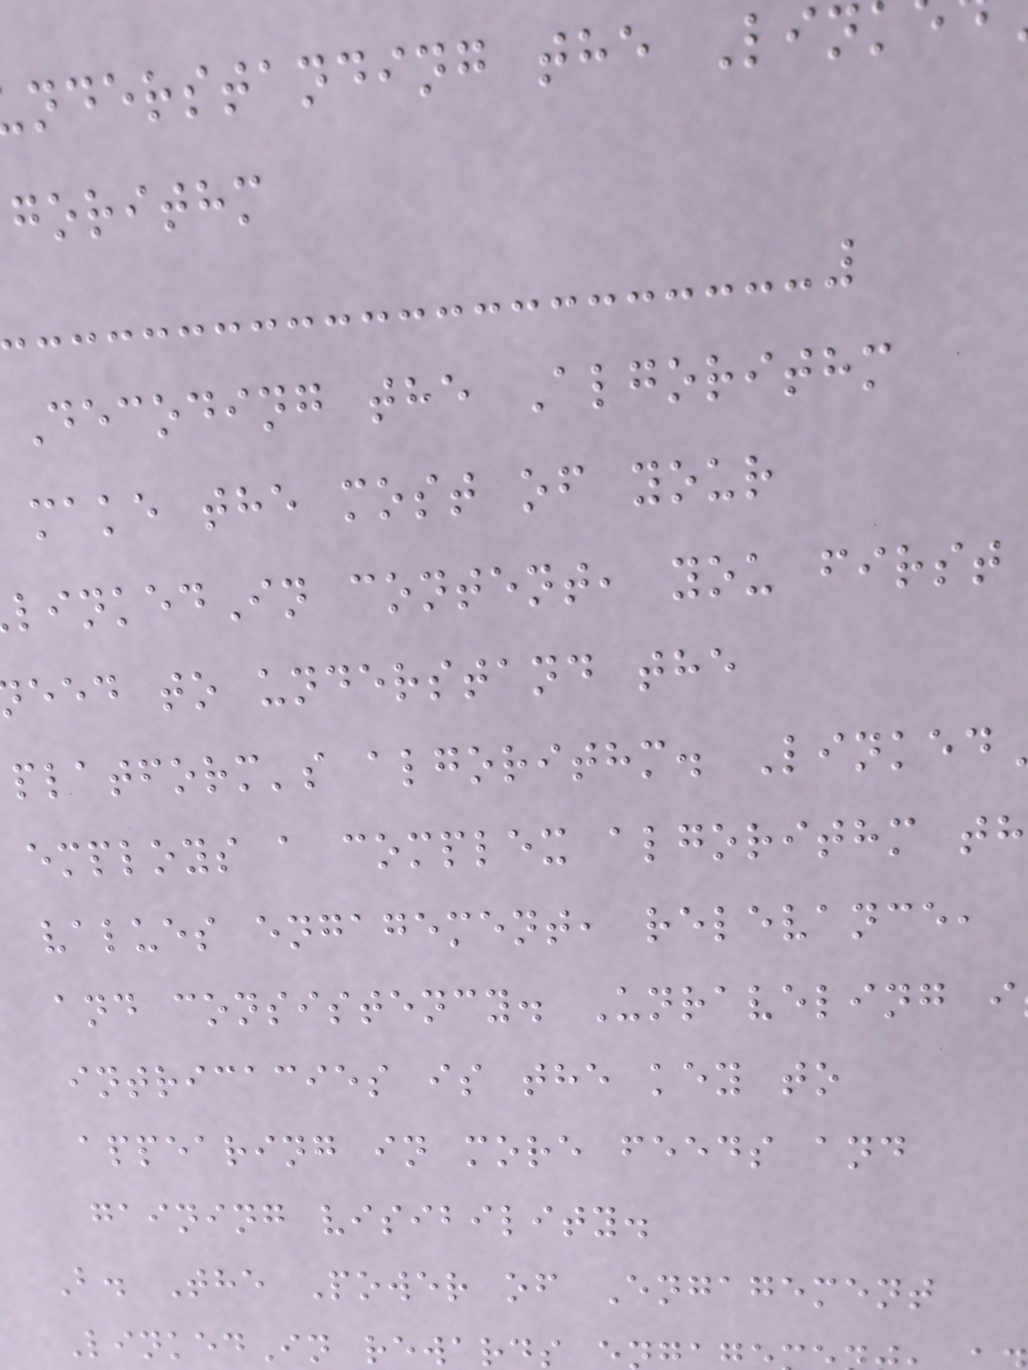nderstanding the Lin
gorithm
Decoding the Algorithm
make the most of your
inkedIn content, you first
eed to understand the
platform's algorithm. Linked
employs a complex algorithm th
values engagement, relevance,
and consistency. Unraveling i
intricacies is the key to
appearing in more feeds and
gaining visibility.
B. The Power of Engagement
LinkedIn rewards
